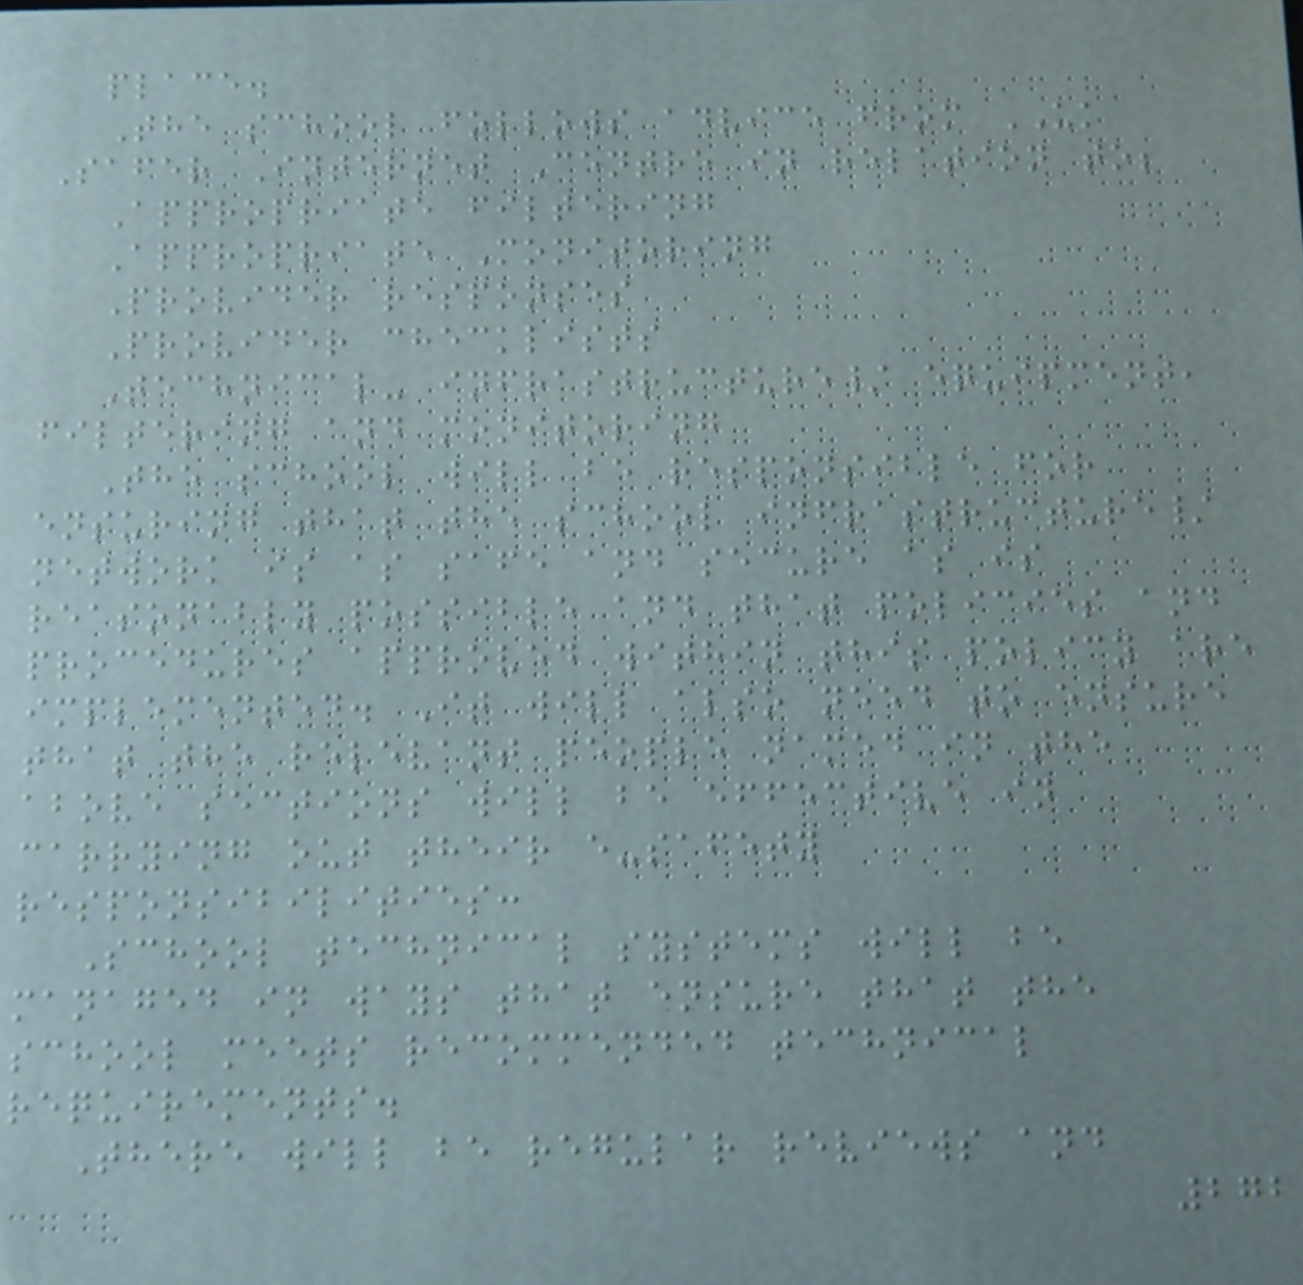place.
The school follows advice from UK
Safer Internet Centre in relation to;
Appropriate filtering
Appropriate Monitoring
Provider responses
Provider checklists
Technical- infrastructure/ equipment,
filtering and monitoring
The school will be responsible for
ensuring that the school infrastructure/
network is as safe and secure as is
reasonably possible and that policies and
procedures approved within this policy are
implemented. It will also need to ensure
that the relevant people named in the
above sections will be effective in
carrying out their e-safety
responsibilities:
School technical systems will be
managed in ways that ensure that the
school meets recommended technical
requirements.
There will be regular reviews and
272
